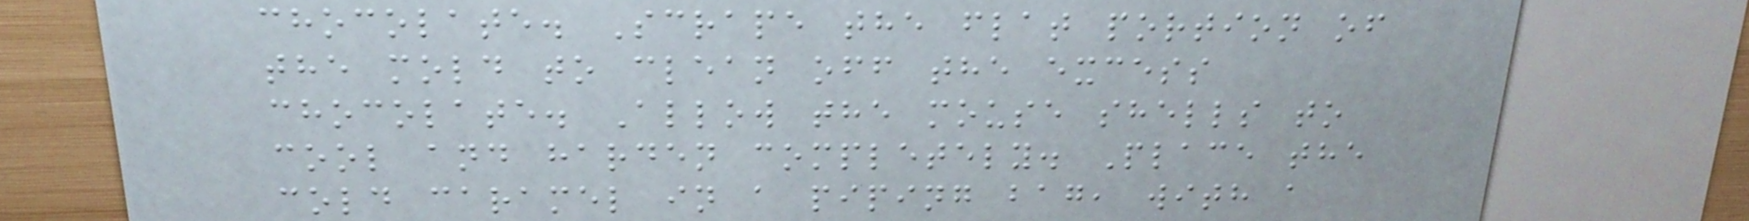chocolate. Scrape the flat portion of
the mold to clean off the excess
chocolate. Allow the mouse shells to
cool and harden completely. Place the
cold caramel in a piping bag, with a
